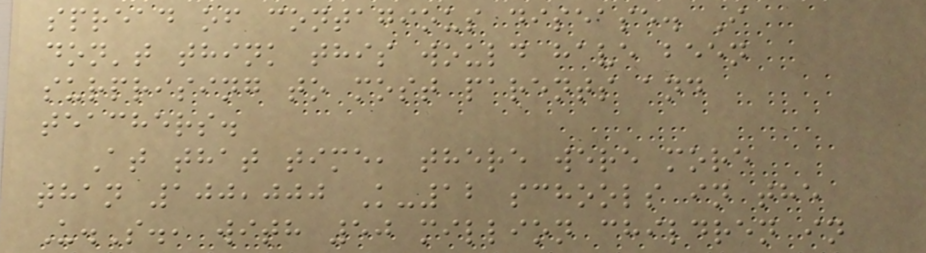spread of contagious disease. I
don't think this would have been
surprising to most parents and
teachers.
At that time, there were more
than 100,000 K-12 schools in the
U.S., with 50 million children in
